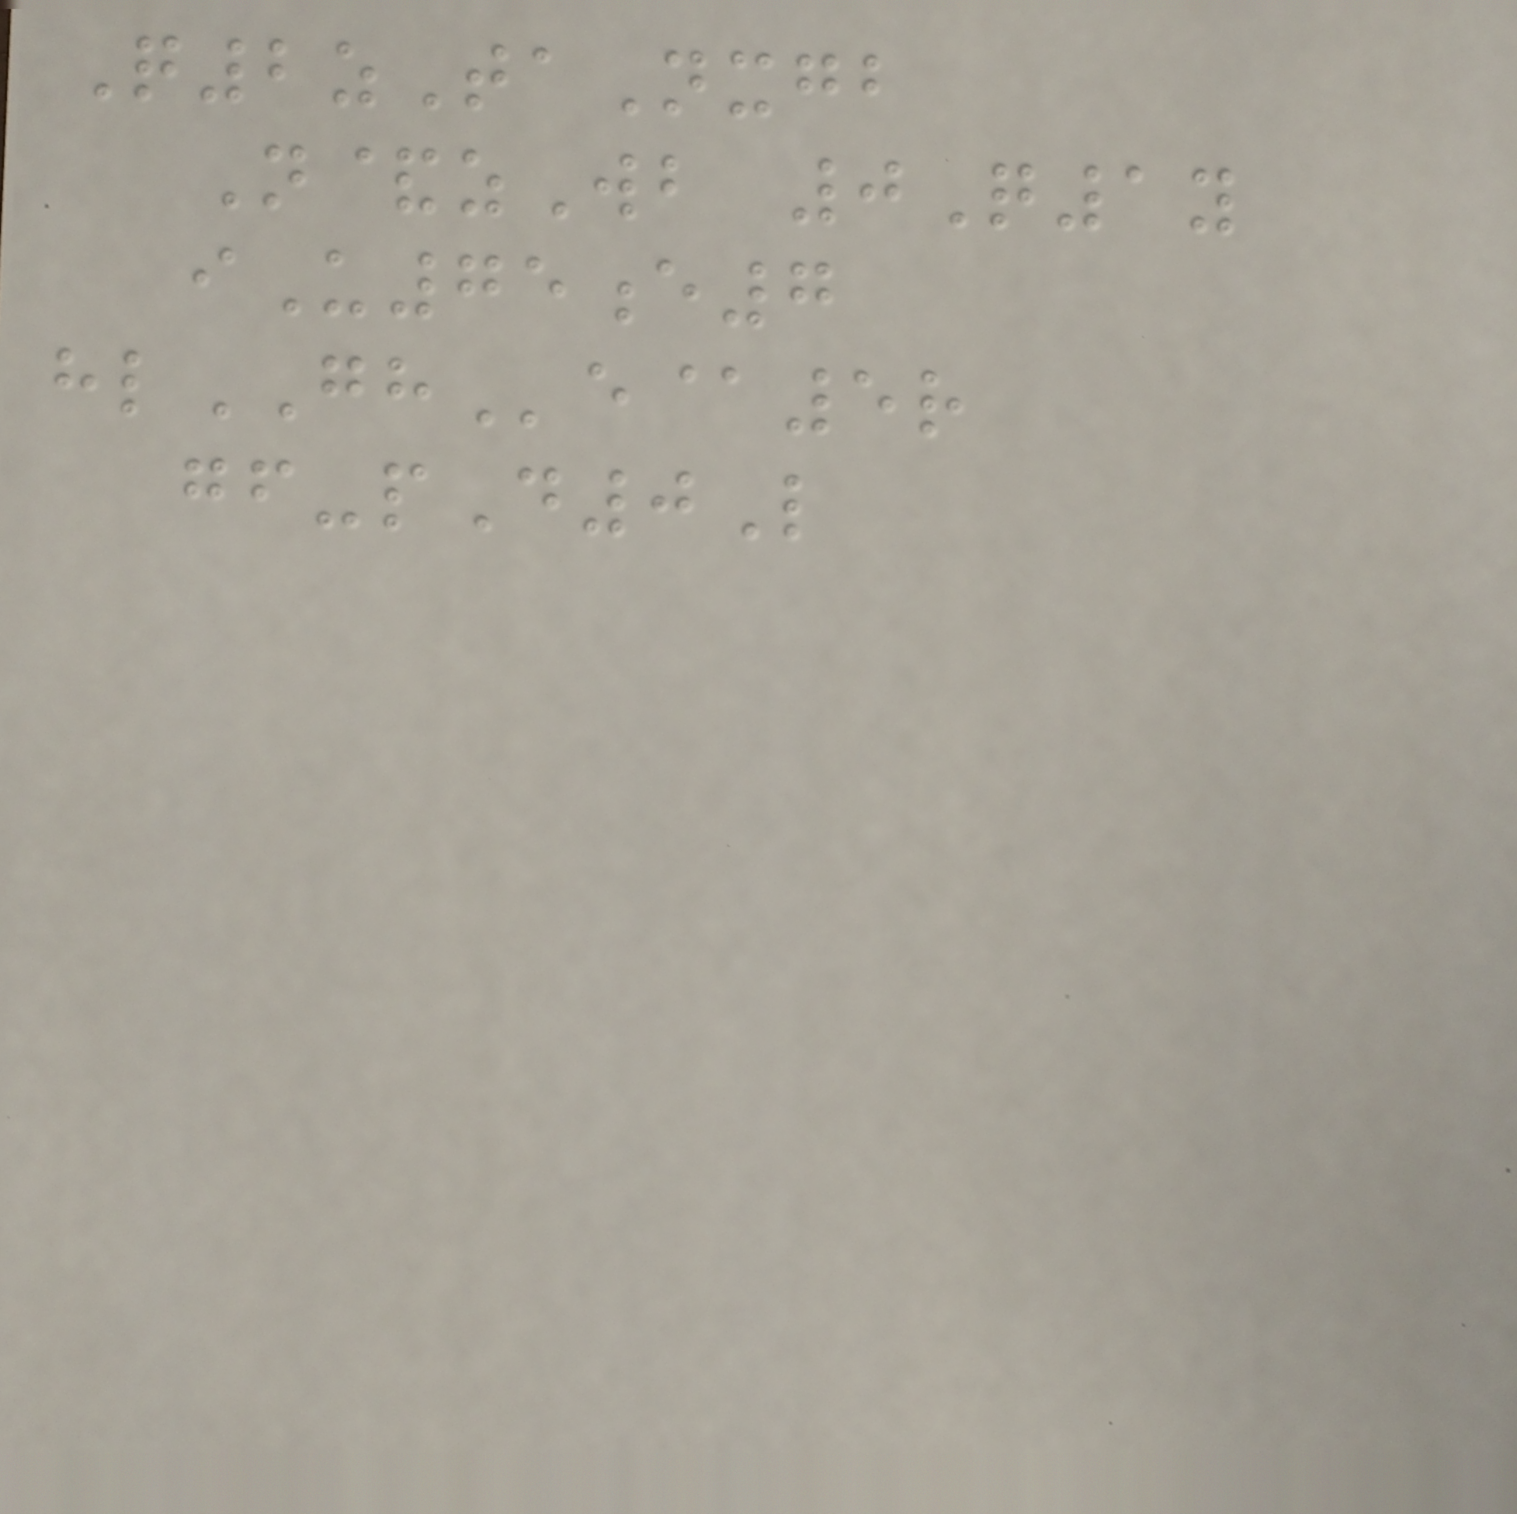Q2zTaNxgb
N&zWb 0Q1y
iU75e7
hlGHe@5r
gf-pD0L
